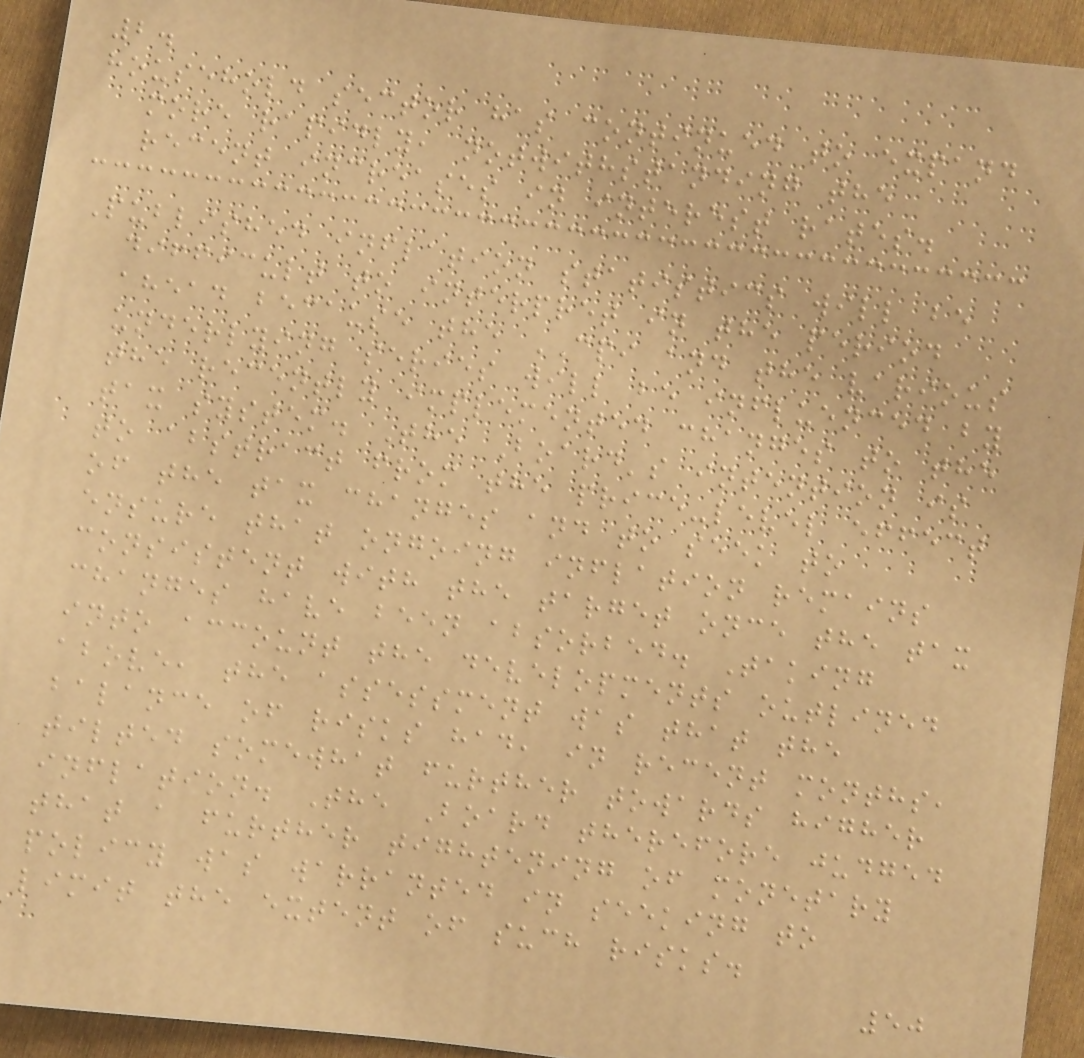2.
household sector has continued to expand
more rapidly, notwithstanding the
recent increases in interest rates.
Published inflation statistics will be
difficult to interpret in the period
ahead because the CPI and the various
underlying series will be influenced by
the recently implemented changes to the
tax system. The Board's intention is
to abstract from the price-level effect
of the tax changes and to seek to
ensure that ongoing inflation remains
consistent with the target once the tax
changes have been absorbed. Taking
into account the developments outlined
above, the assessment was that the
balance of risks had, in recent months,
tilted somewhat further towards higher
inflation. The Board therefore judged
that a further tightening of monetary
policy was warranted in seeking to
limit the extent of such risks.
50
